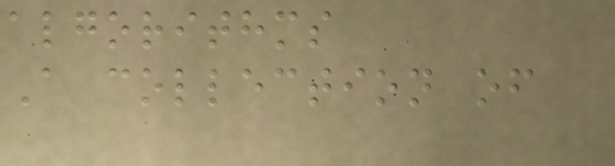algorithms
A collection of
